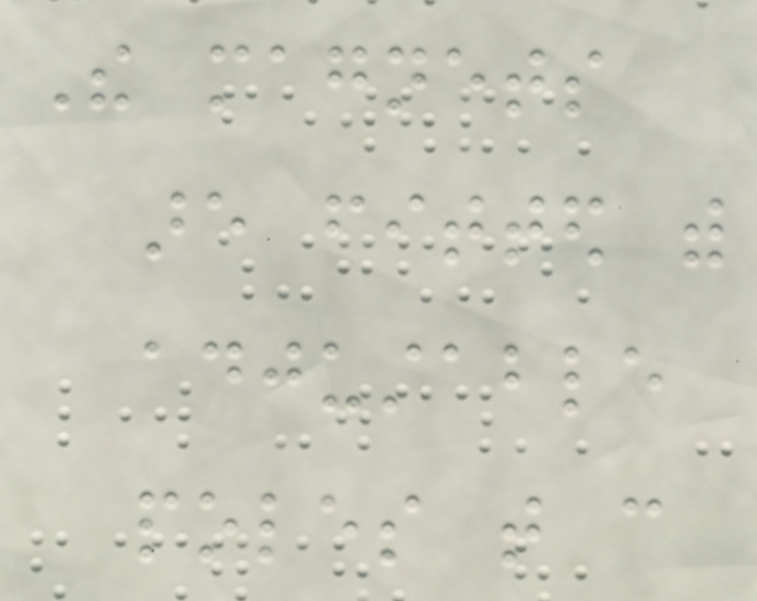The magnets
are fitted with
adjustable
poles that can
